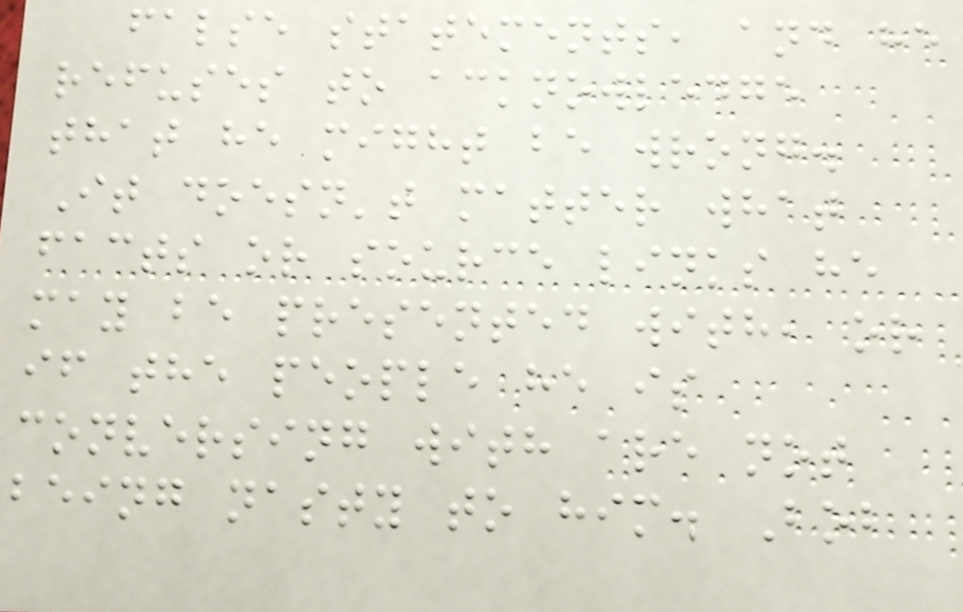false statements, and he
refuses to acknowledge
that he might be wrong.
It doesn't matter what
facts or source links he
may be presented with, or
if the people he is
conversing with are not
being nasty to him. Bob
